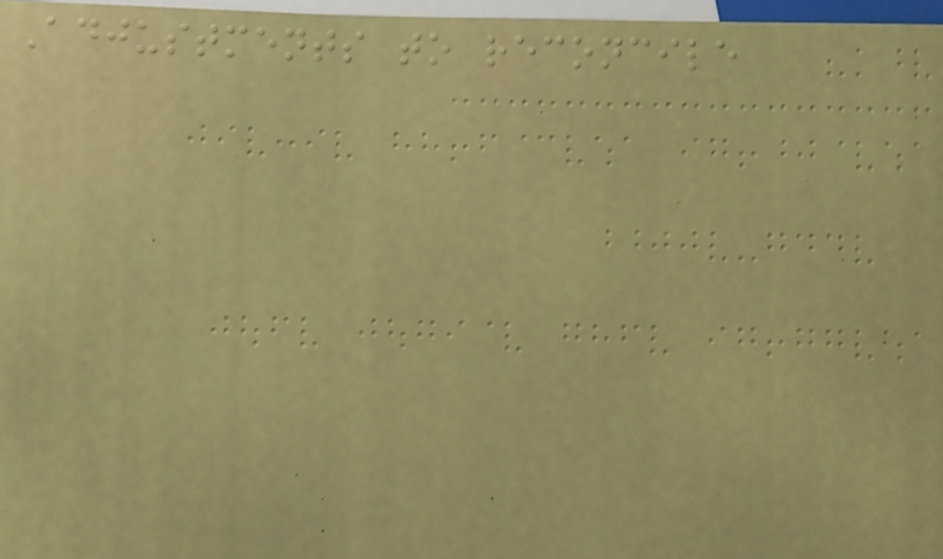Adjustments to reconcile
